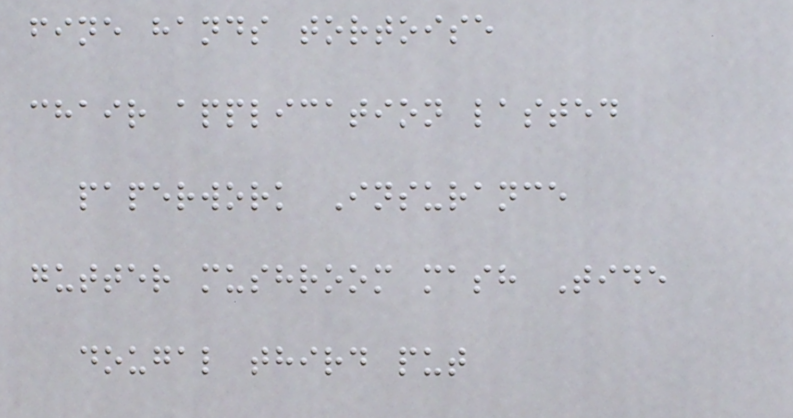fine hands tortoise
chair application lasted
paperwork Insurance
gutter mushroom mash Tide
dougal third put
